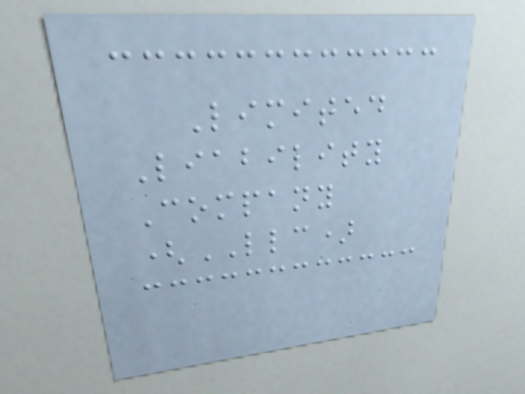Limited
Liability
Company
(LLC)
